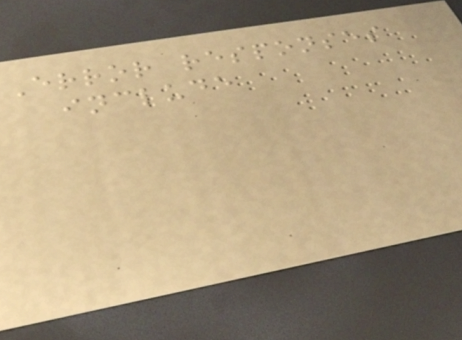Error responses
include
